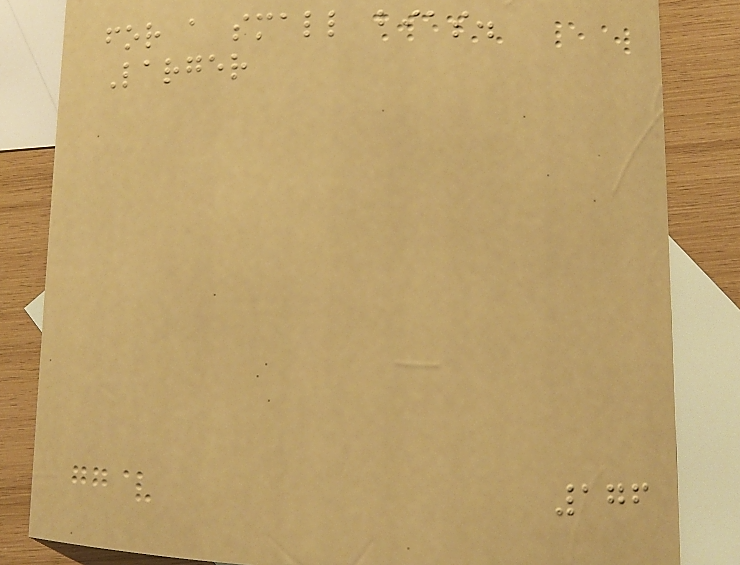for a small bias.
Larger
176
